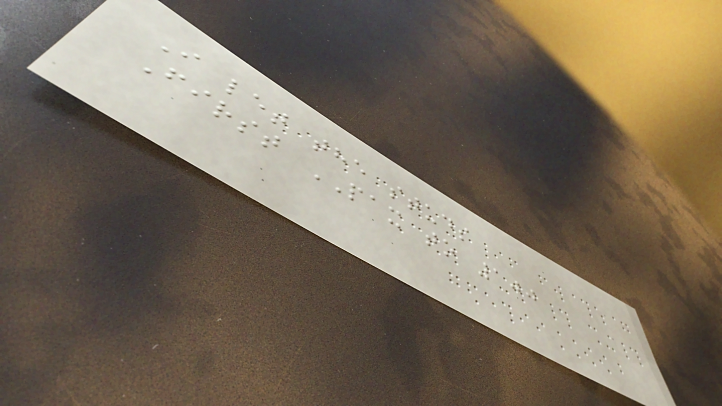I let the studs
First PAX to 100
